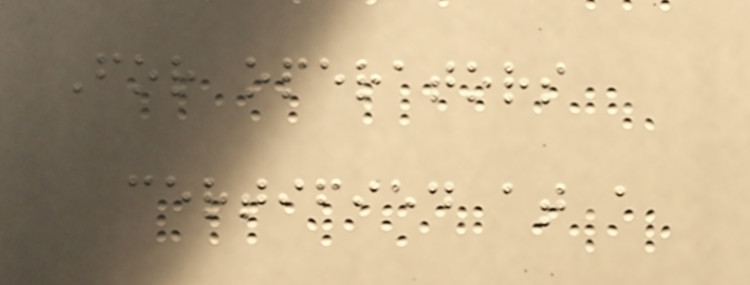For operators
certified at a
